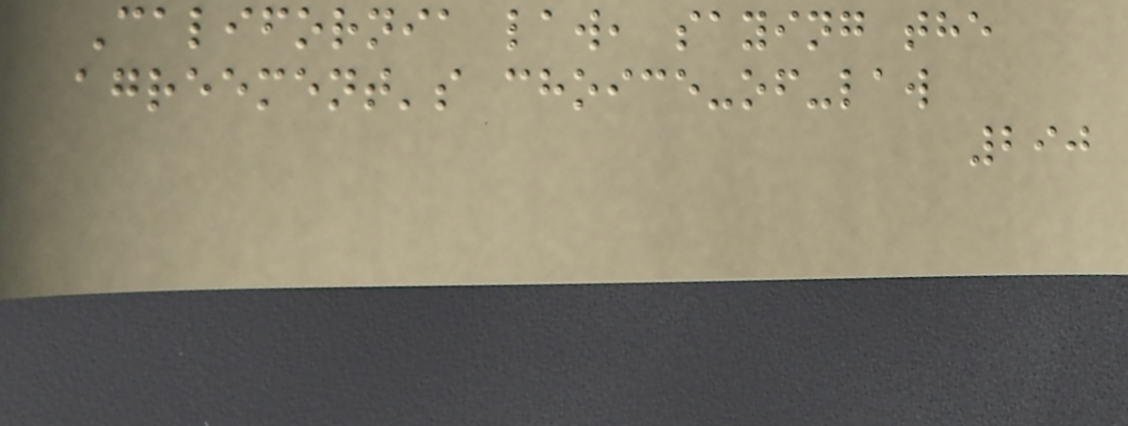California law, saying the
agreement's choice-of-law
290
